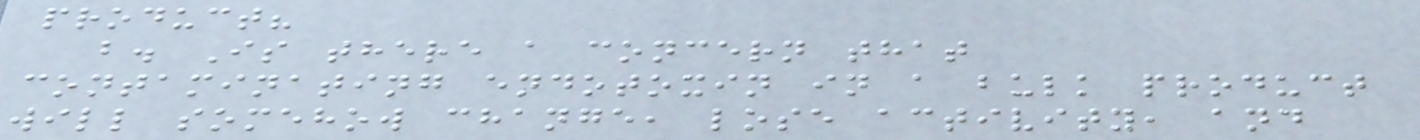product?
b. Is there a concern that
contaminating endotoxin in a bulk product
will somehow change, lose activity, and
